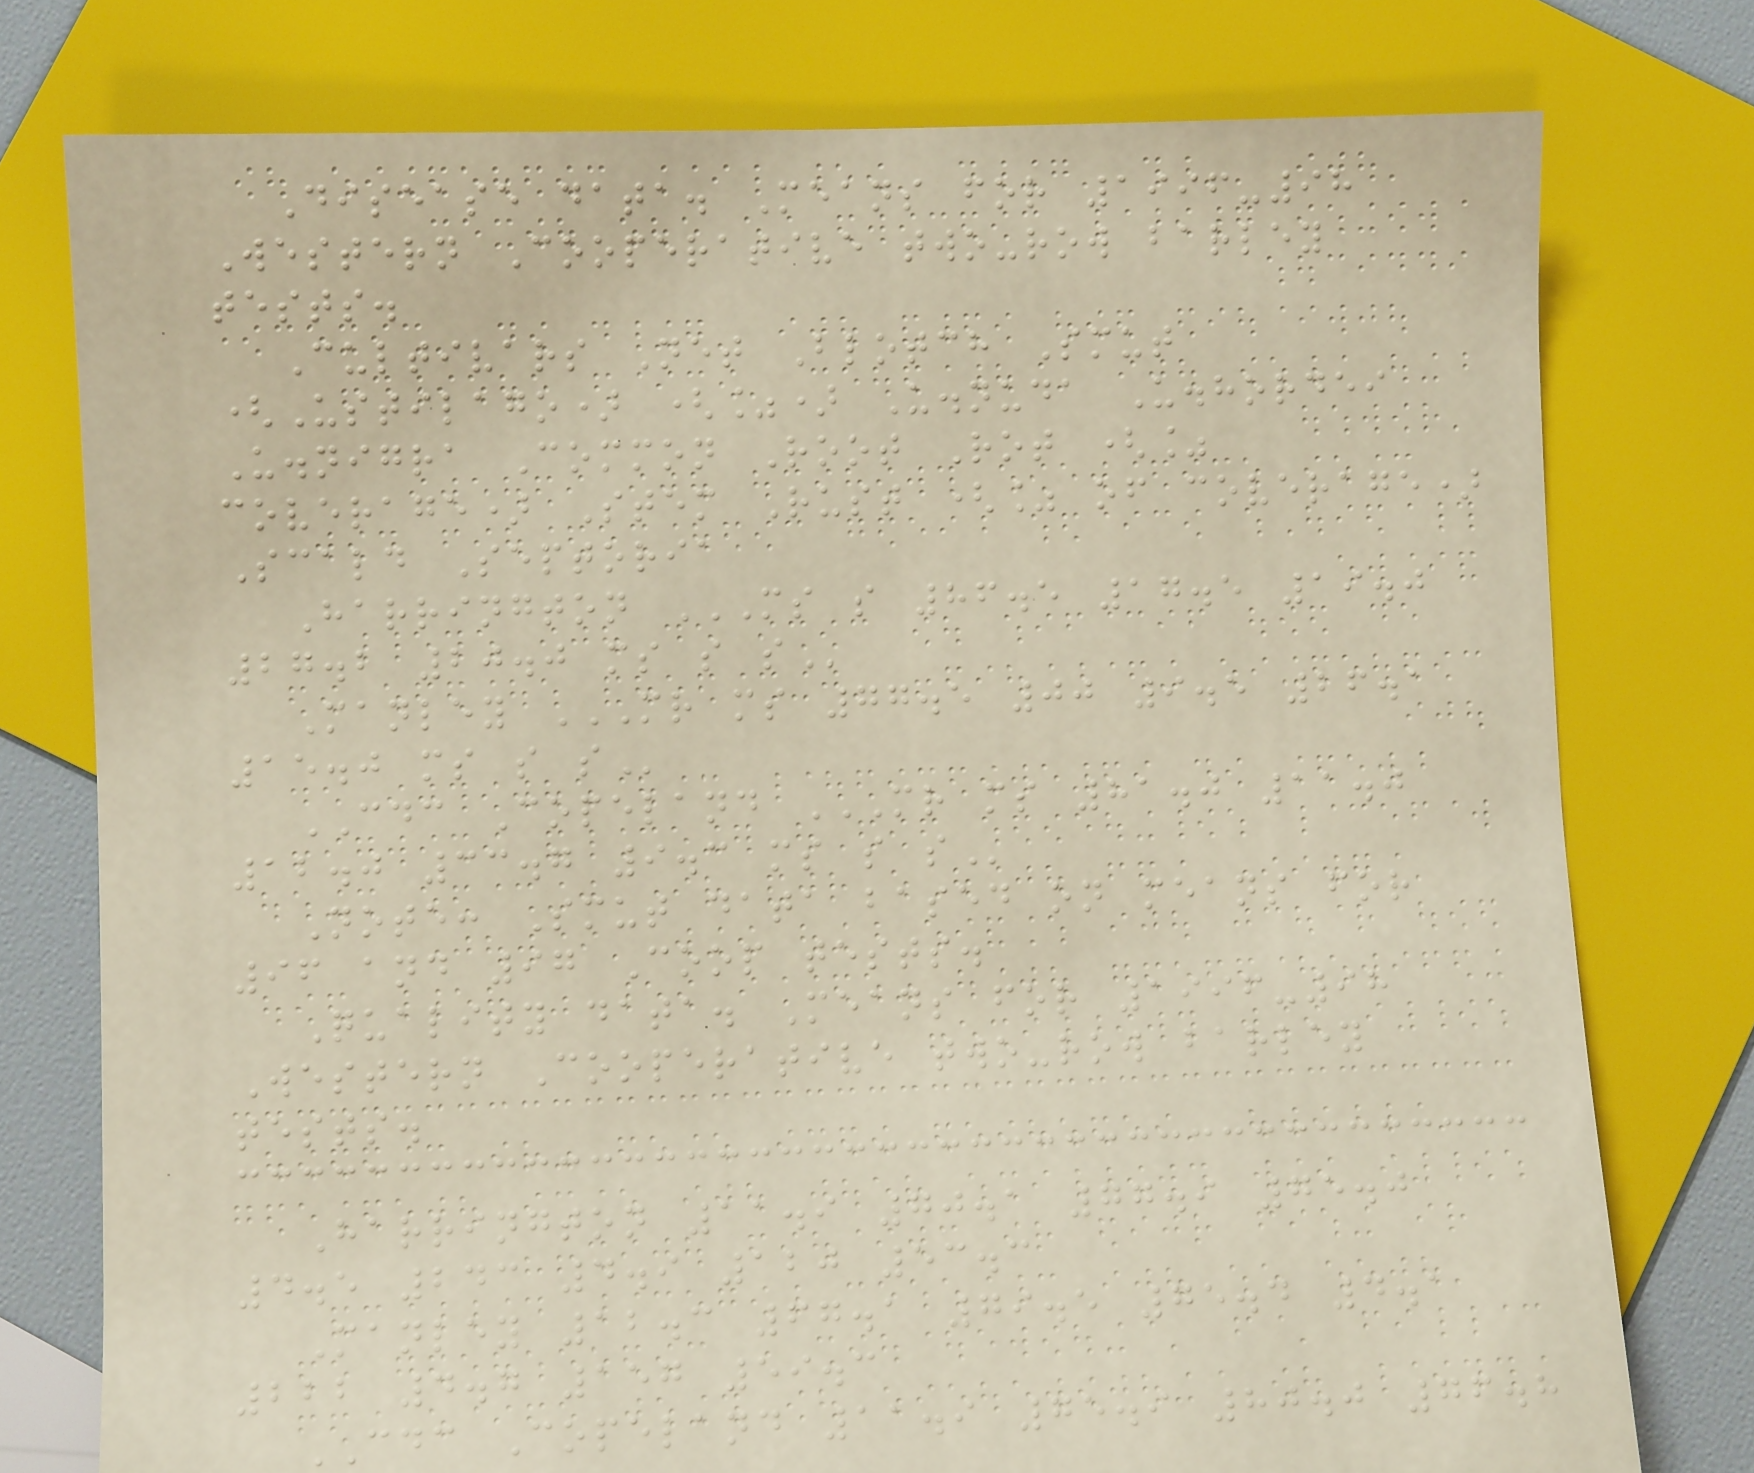Disease data. Means for 1996-98
Western Cooperative two-row barley
tests.
Cultivars Net Blotch Smut
(Ustilago) (%) U.nuda U.hordei
U.nigra Common Root Rot (%
coverage) Stem Rust (% of coverage)
Scald Septoria
Harrington MS S 86.5 17.5 19.0
27.2 20.0 MS S S
Manley MR MS 77.5 00 9.5 26.1
15.0 MS S S
CDC Copeland MR MS 81.0 11.0
12.0 33.7 9.3 MS S S
Note: Smut data based on means for
96 and 97 Coop tests.
Quality data. Means for 1996-98
Western Cooperative two-row barley
tests.
Harrington 11.9 70.1 77.9 75.0
4.5 243 4.9 120 53.3
Manley 12.3 67.1 79.5 75.4 4.1
222 4.7 157 59.3
CDC Copeland 11.9 75.9 80.0 76.8
